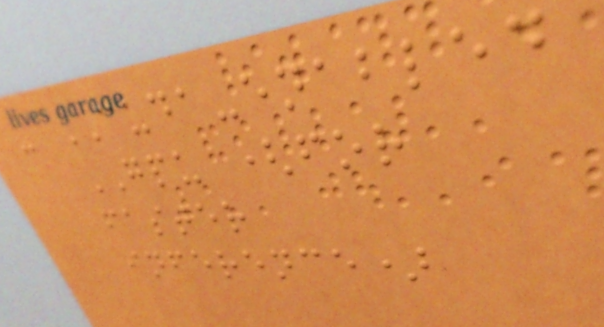- CUDA-enabled
GPU (for
faster
inference)
